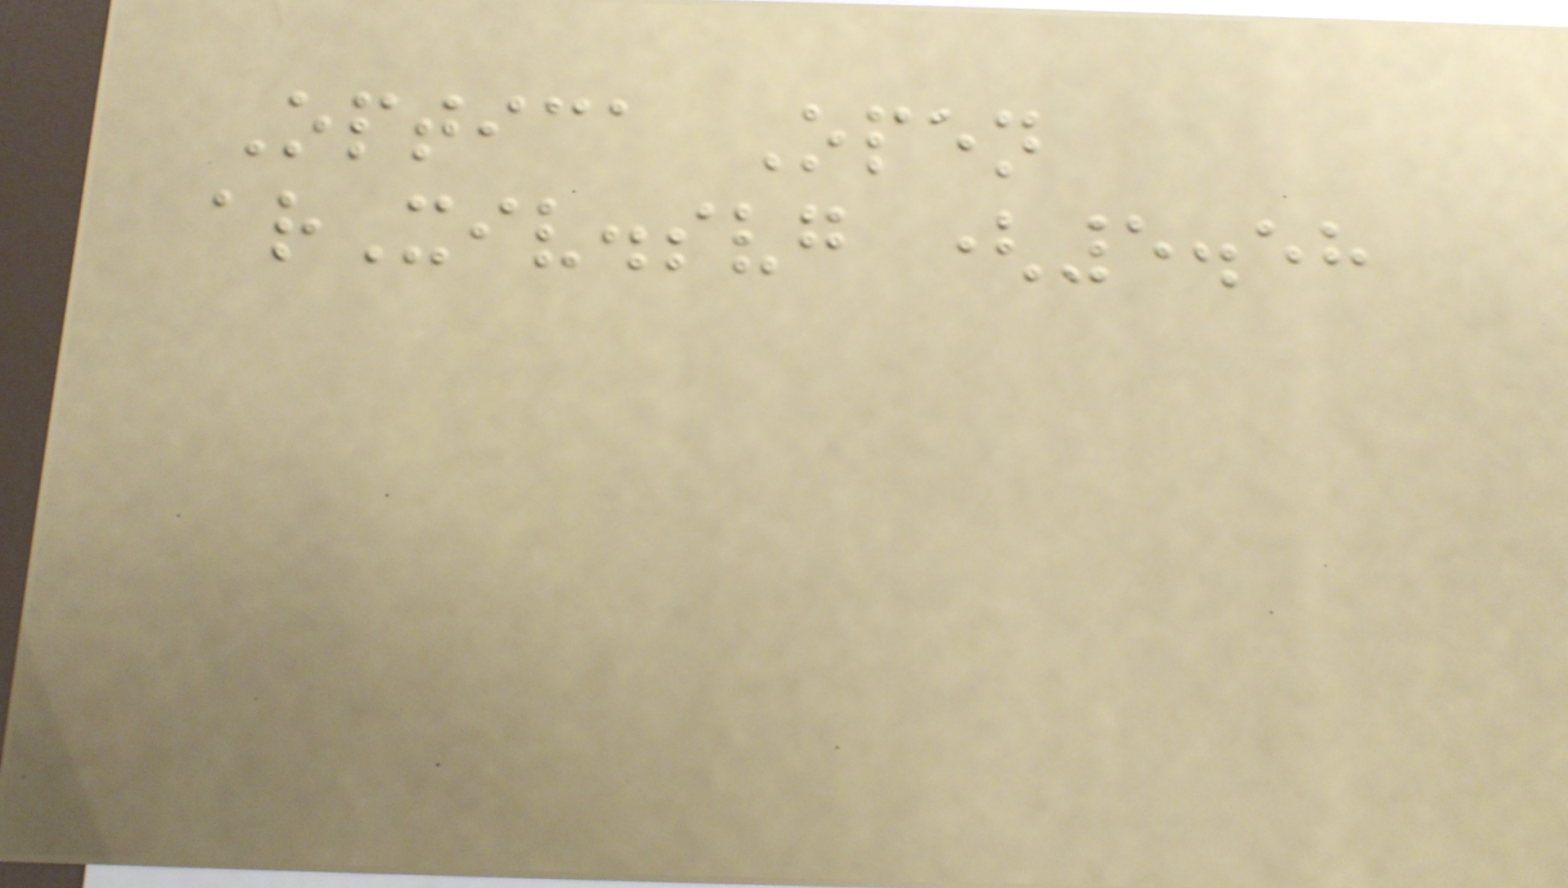Optica Open
arXiv.svg (5.58
